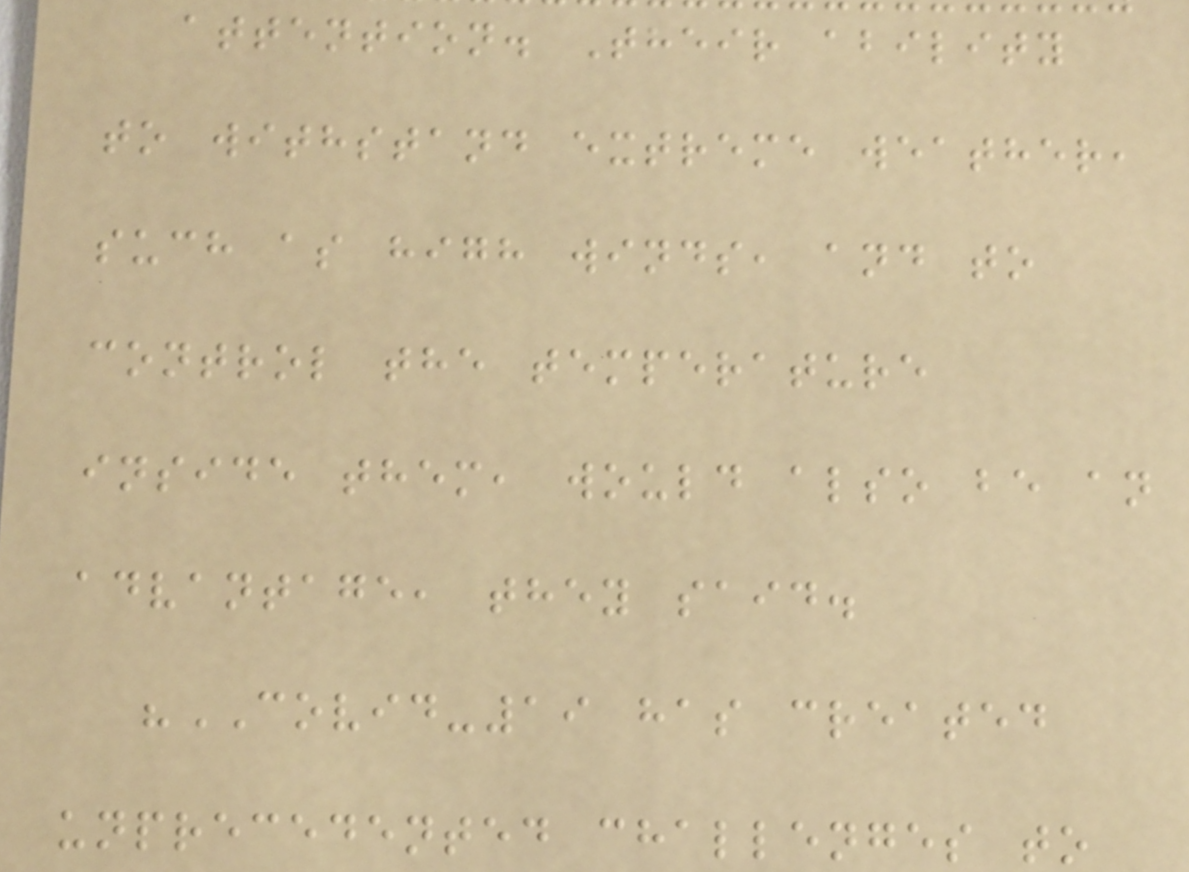attention. Their ability
to withstand extreme weather,
such as high winds, and to
control the temperature
inside them, would also be an
advantage, they said.
"COVID-19 has created
unprecedented challenges to
